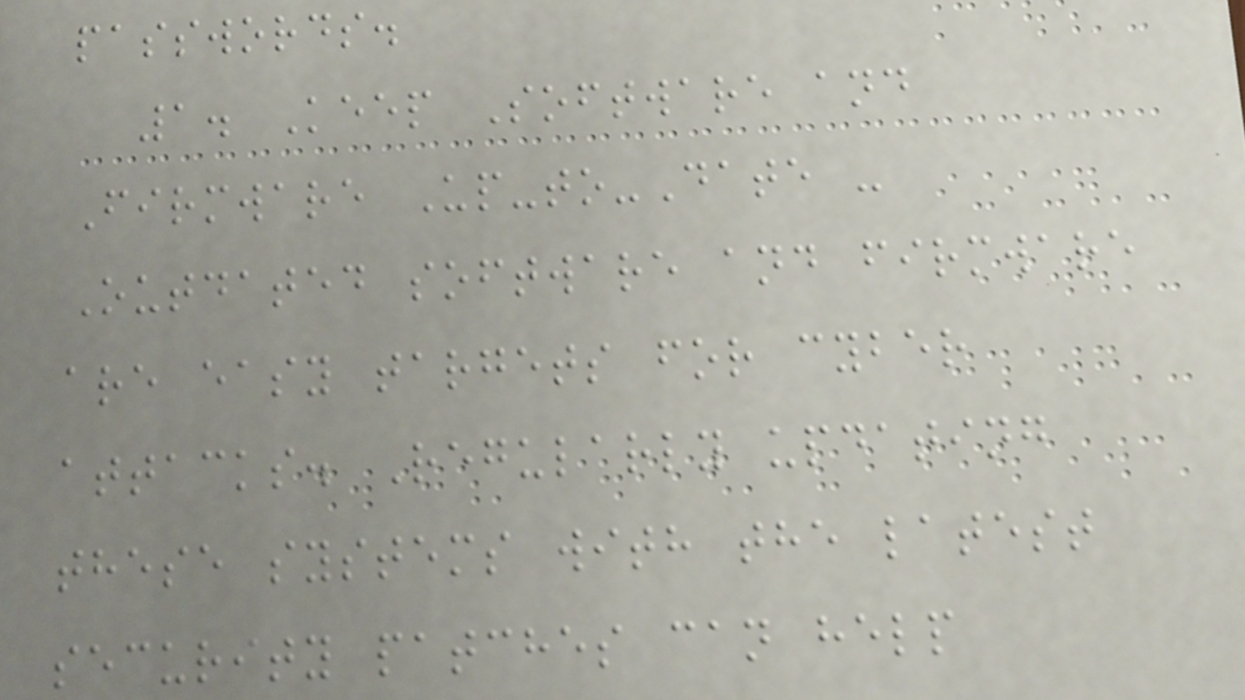passwords.
1. Keep Software and
Firmware Up-to-Date -
Outdated software and firmware
are easy targets for cyber
attacks. Regularly updating
these systems with the latest
security patches can help
